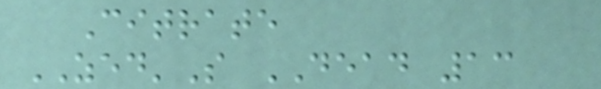Citrate
ZED'S DEAD 13
